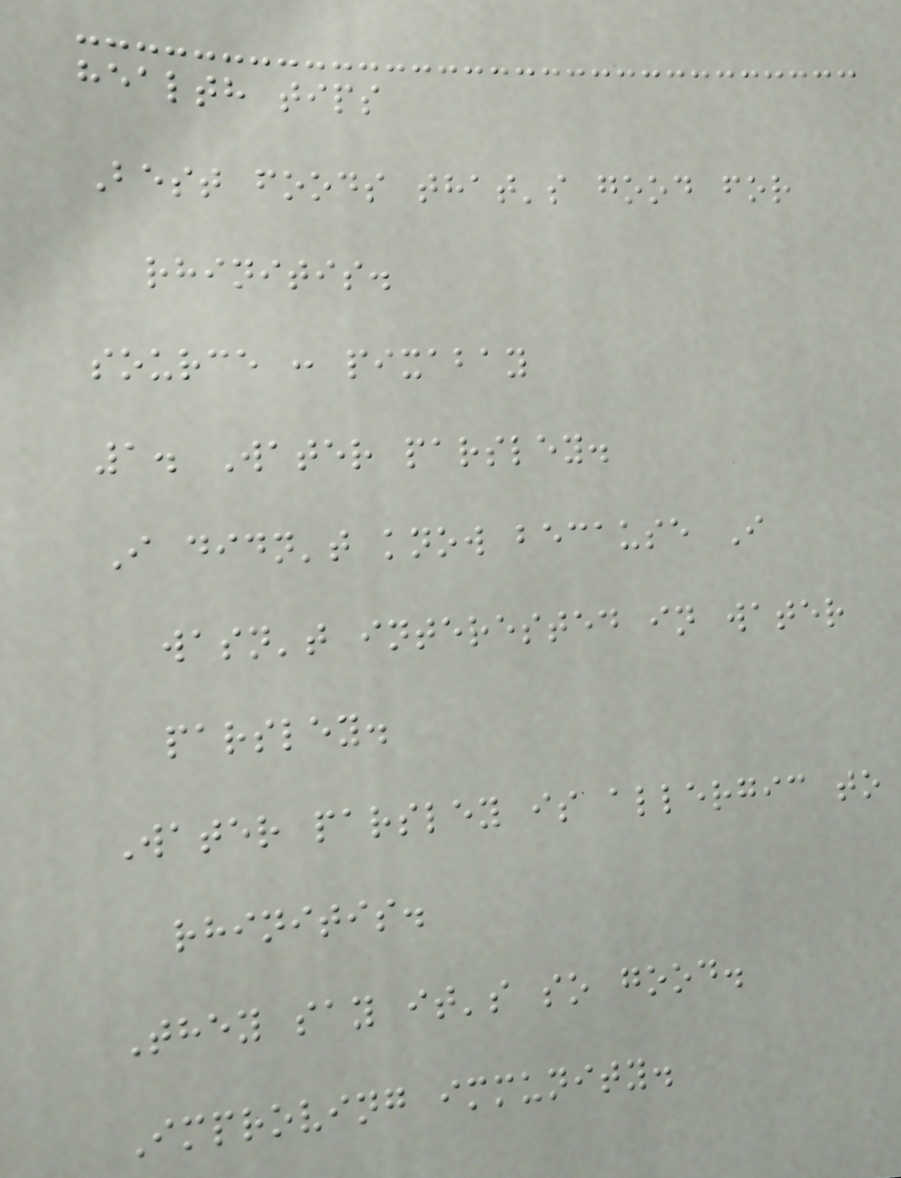health tips
Best foods that's good for
rhinitis.
source : pixabay
1. Water parsley.
I didn't know because I
wasn't interested in water
parsley.
Water parsley is allergic to
rhinitis.
They say it's so good.
Improving immunity.
